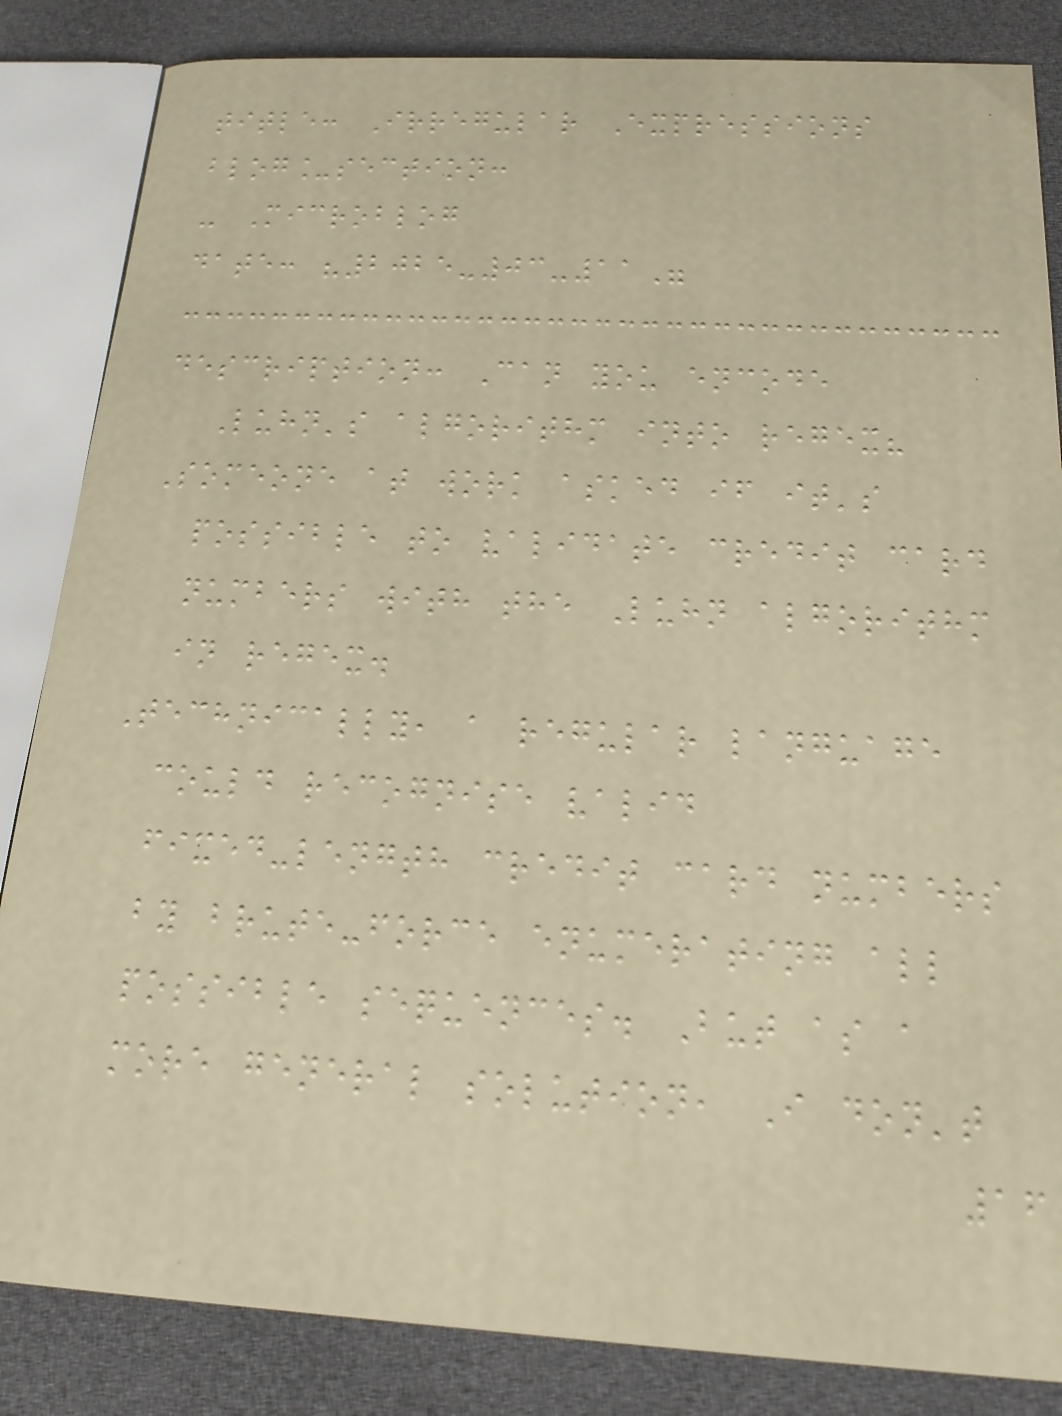title: Irregular Expressions
blog_section:
- Microblog
date: "2025-03-11"
description: Can you encode
Luhn's algorithm into regex?
Someone at work asked if it's
possible to validate credit card
numbers with the Luhn algorithm
in regex.
Technically, a regular language
could recognise valid
fixed-length credit card numbers
by brute-force enumerating all
possible sequences. But as a
more general solution, I don't
16
